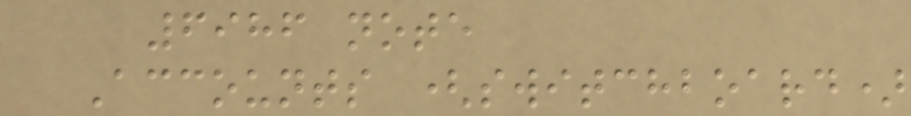6986 note
Accounts (switchboard)
